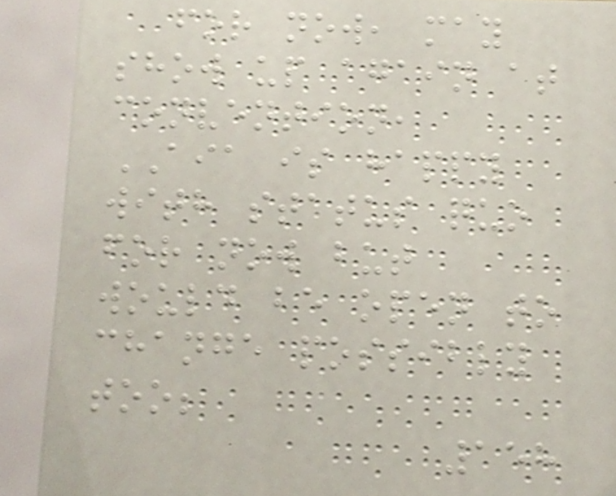for now, may
show up again at
convention,
AIA is happy
with status quo
for now but
would be open to
change possibly
too;
158
